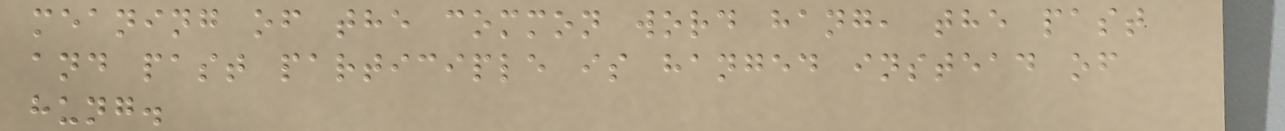meaning of the common word hang, the past
and past participle is hanged instead of
hung.
